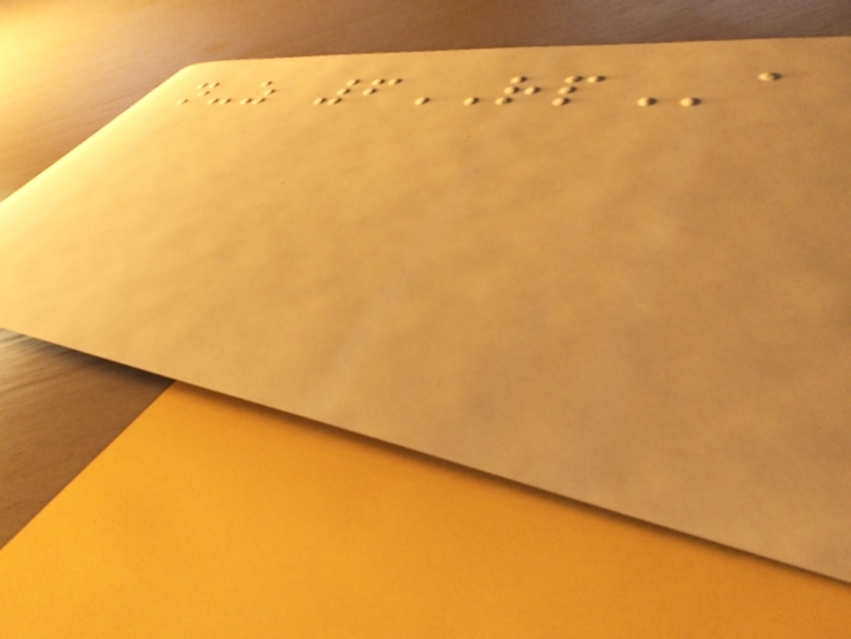n-z 6RPa
